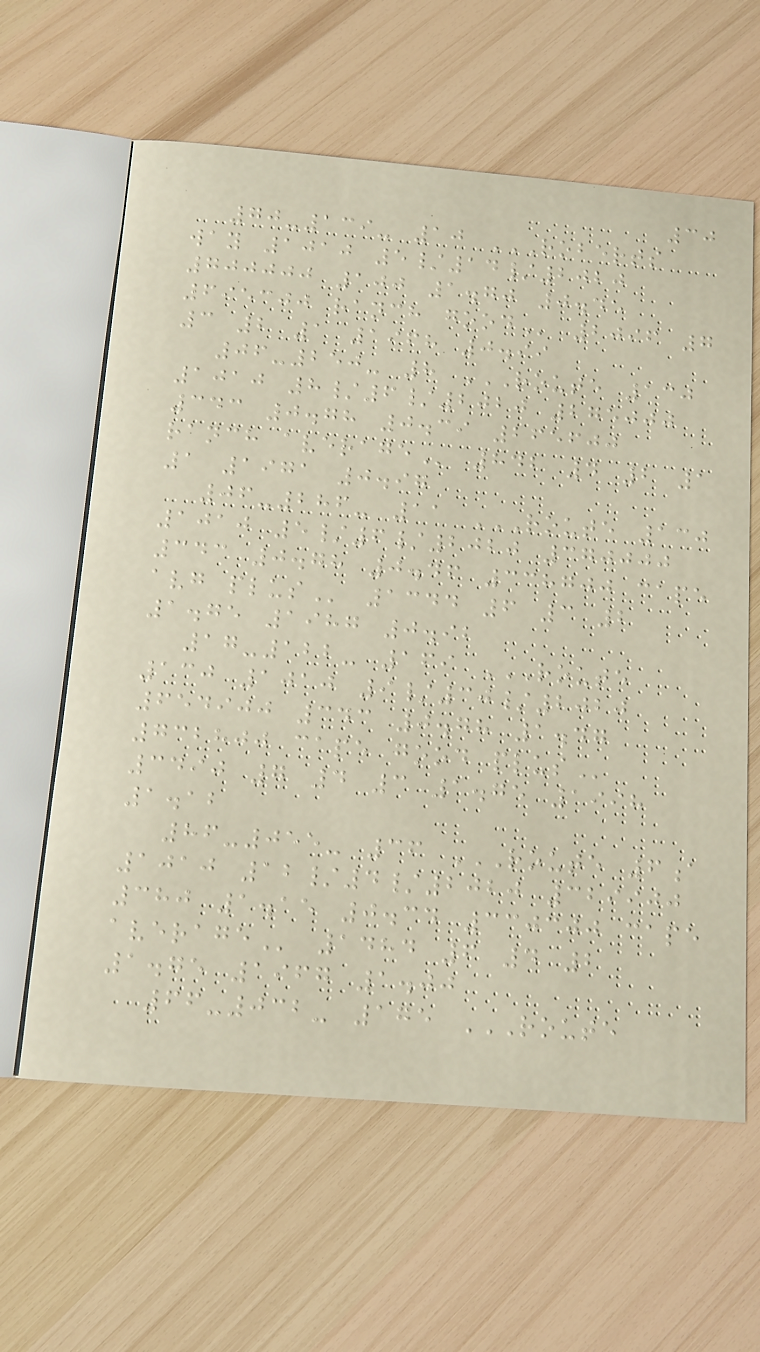30
70-139- 10 ROBERTS
WAY 1010 5/14/2020
700000 100 1.70 0.45
695300 RANCH GOOD 2096 7
3 2 1 1968 0.99
06-250- 8 ROUTE 130
1010 8/6/2020 275000
343 0.78 0.39 265600
RANCH AVERAGE 842 4 2 1
1 1971 0.97
06-286- 11 ROUTE 130
1010 5/6/2020 370000
343 0.78 0.46 338700 CAPE
AVG PLUS 1344 6 3 2
1.75 1987 0.92
17-122- 169 ROUTE
130 1010 9/30/2020
654900 343 0.78 1.47
732800 CAPE GOOD PLUS
3490 7 4 3 1.75 1998
1.12
86-055- 36 ROUTE 6A
1010 12/4/2020 329900
380 1.15 0.34 330300 CAPE
AVERAGE 1484 6 4 2
1.75 1967 1.00
66-032- 175 ROUTE
